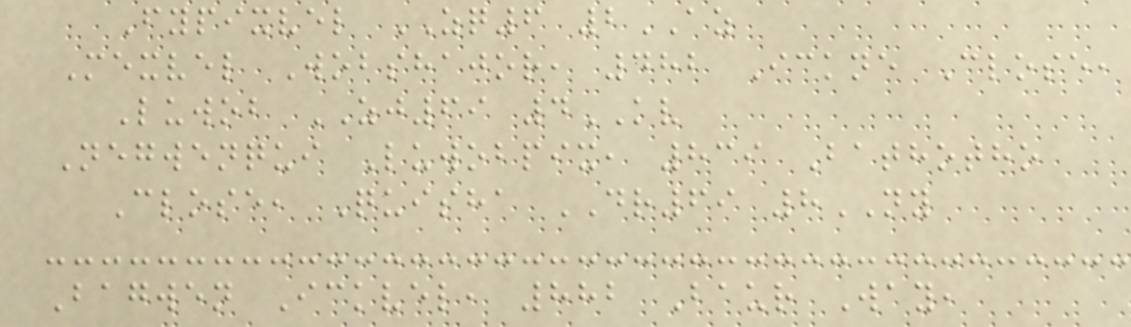Fypixvel ZQ6 2AZ
Mexvel Wobshajor, 482 Ickne Close,
Luwob ZJ69 4KV
Negwenqui Luwobpix, 839 Bathotho
Close, Quisha DR69 8NY
Bagwen Ickvel, 882 Baur Way,
